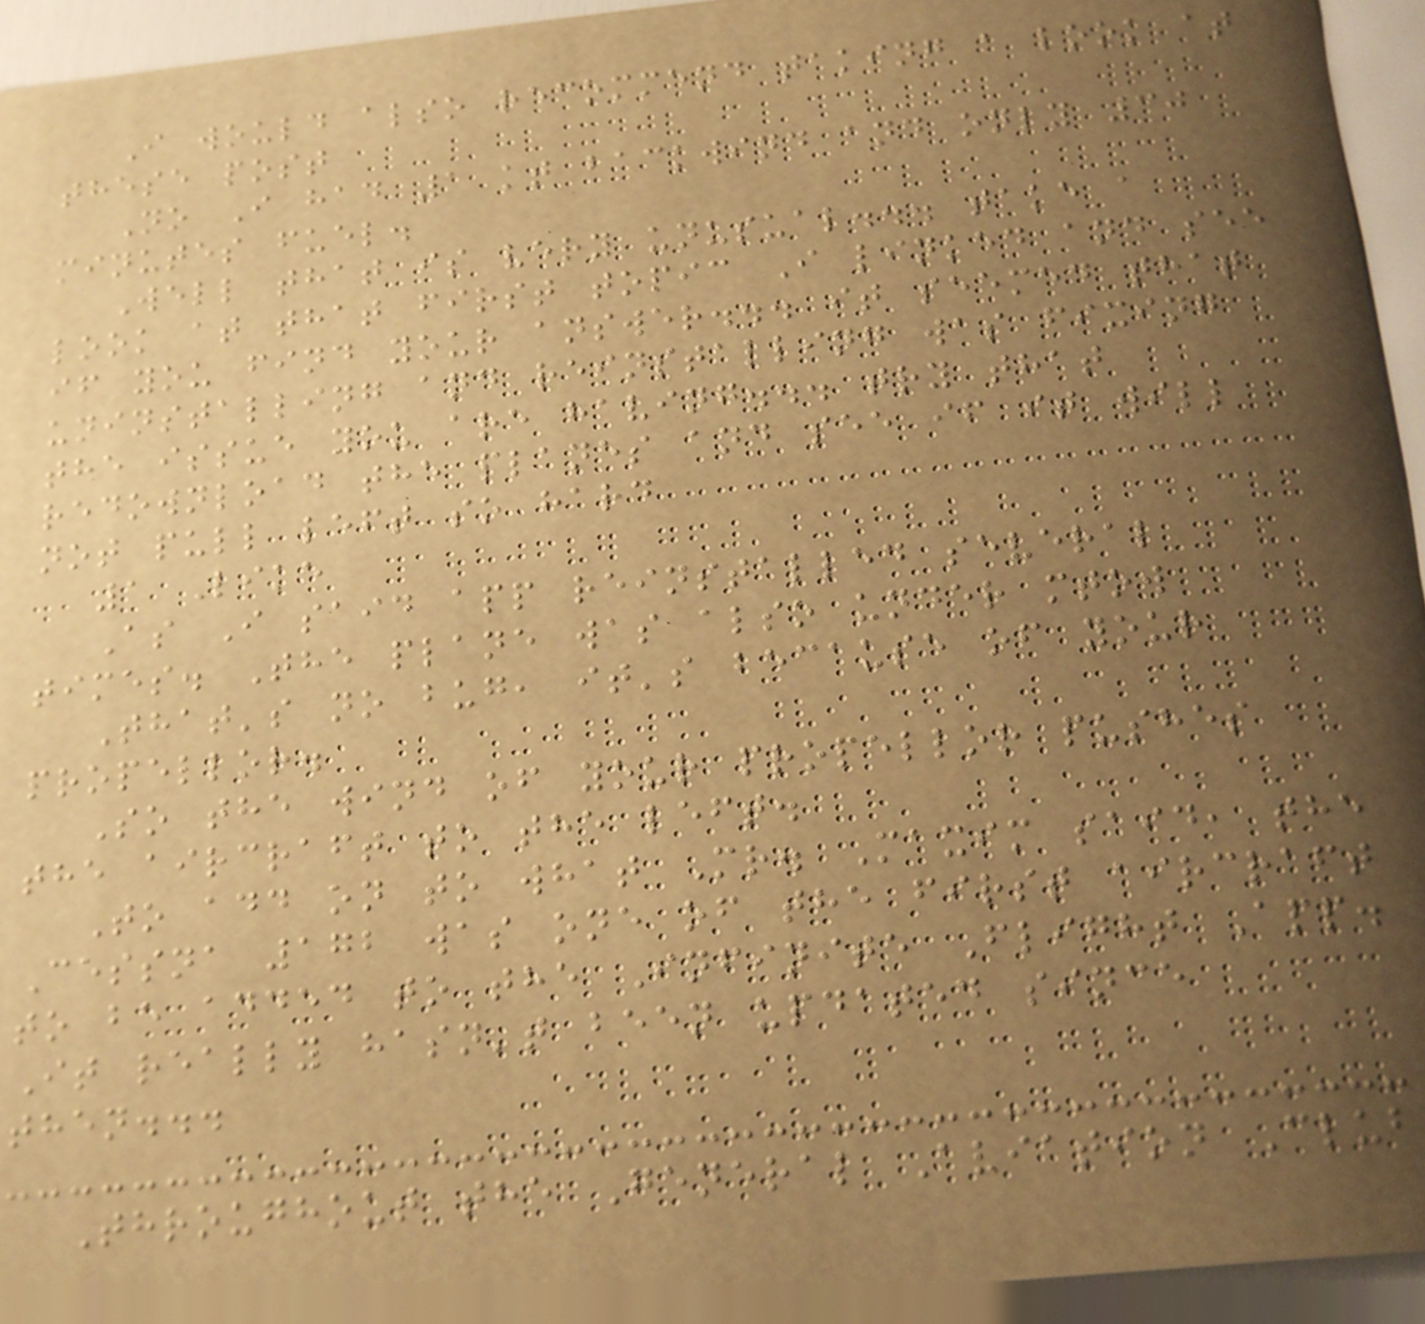I would also recommend taking a look at
these post
No I had 1 kt backwind and only 30
minutes fuel.
Well that is very unusual... take a
look at that first topic I linked and see
if you find your answer... it seemed that
uninstalling and reinstalling was fixing
the issue you are having... try that
redownload the planes and see if it will
not pull left so hard
1 Like
As I said app reinstalled several
times. The plane was also under mtow
That's no bug, it's because of your
propellor.
So the wind of your propellor pushes
the aircraft to the left.
To add on to what Mr. Maxim said, the
Cessna 172 was one of the first aircraft
to be added to the Infinite Flight App.
It really hasn't been updated since
then...
Throughout the General Aviation Club
